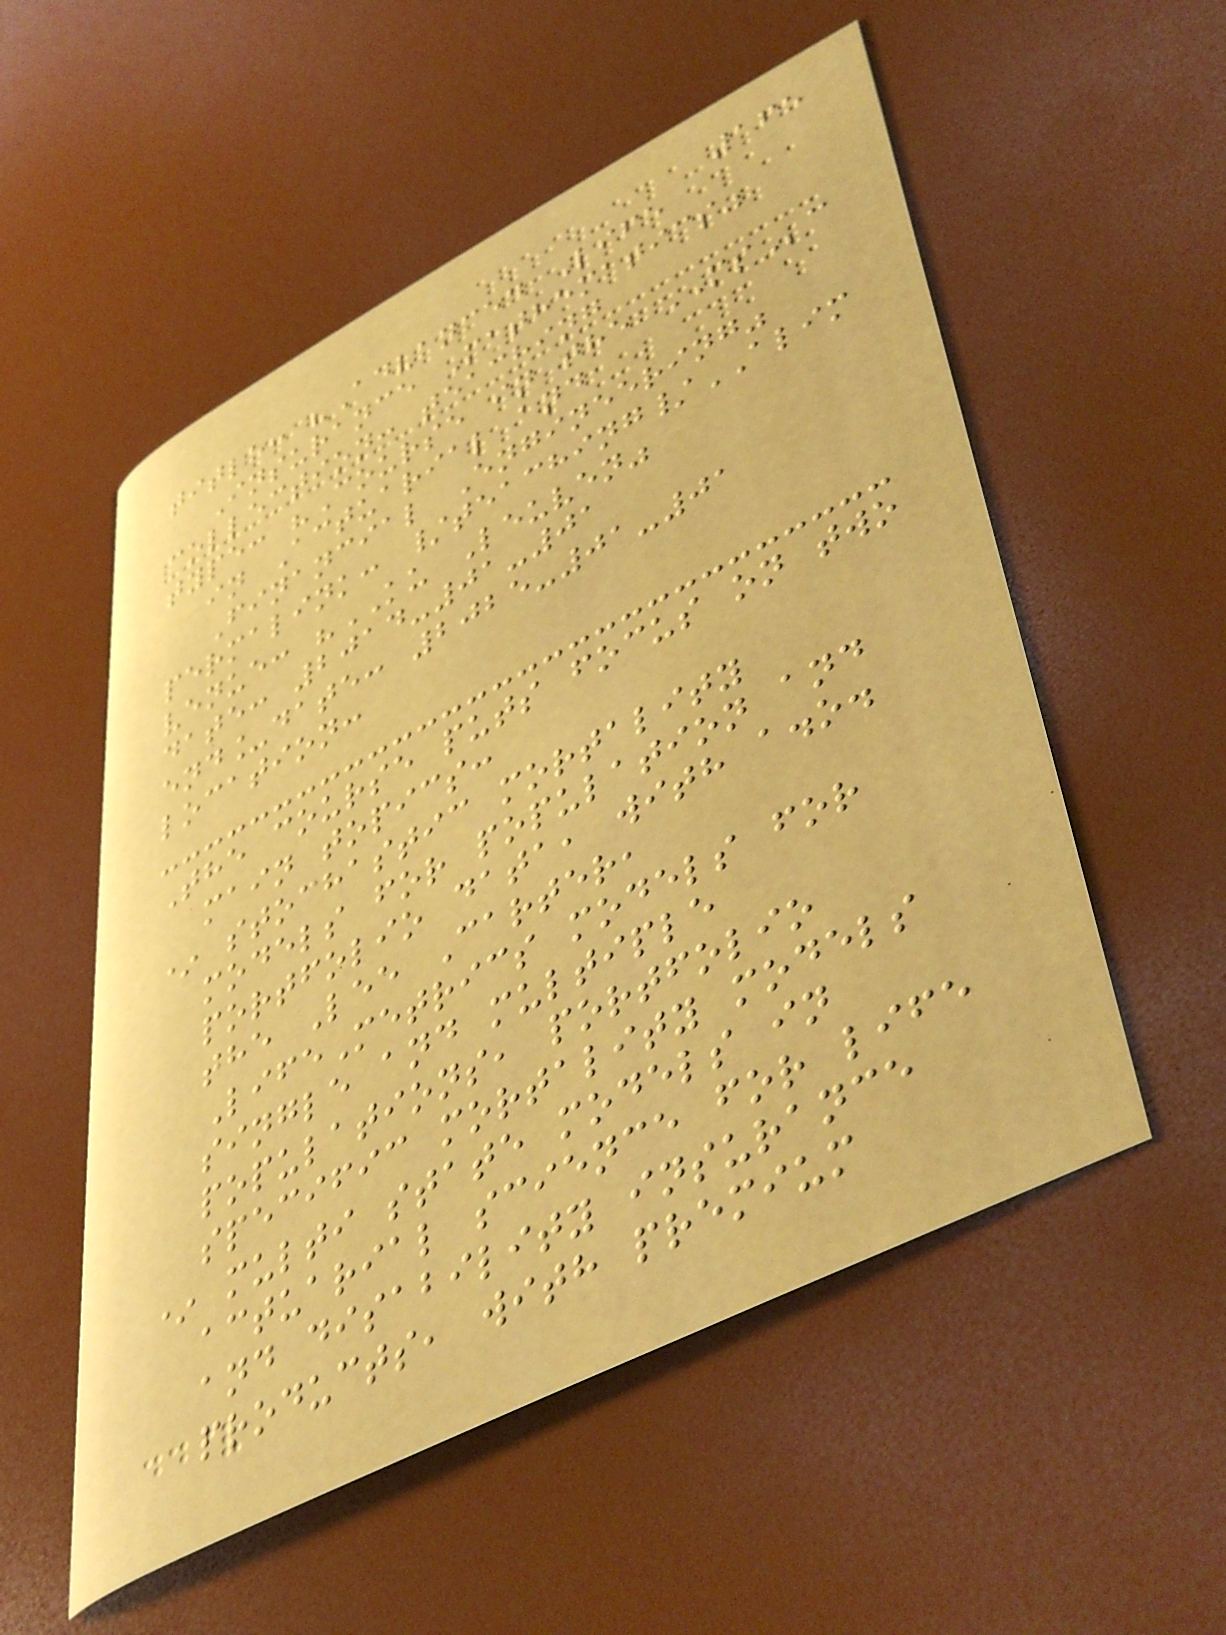165
title: "Advanced Life
Insurance Mathematics"
collection: teaching
type: "Course in the MSc
in Actuarial and
Financial Engineering"
permalink: /teaching/ALIM
venue: "KU Leuven"
date: 2014-01-01
end_date: 2025-01-01
location:
The course puts focus on two
main topics:
* stochastic mortality
models for population and
portfolio data, with a.o.
the Lee Carter,
LifeMetrics models for
single and multiple
populations, portfolio
specific mortality models
* multi state models in
actuarial science for life
and disability insurance
products, with premium
